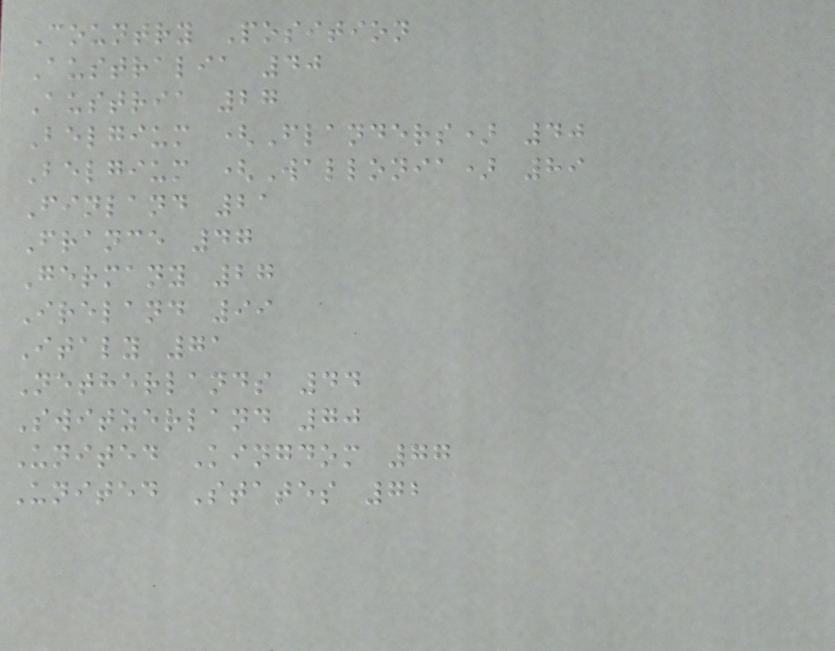Country Position
Australia 40
Austria 27
Belgium (Flanders) 40
Belgium (Wallonia) 89
Finland 21
France 47
Germany 27
Ireland 99
Italy 71
Netherlands 44
Switzerland 70
United Kingdom 77
United States 72
